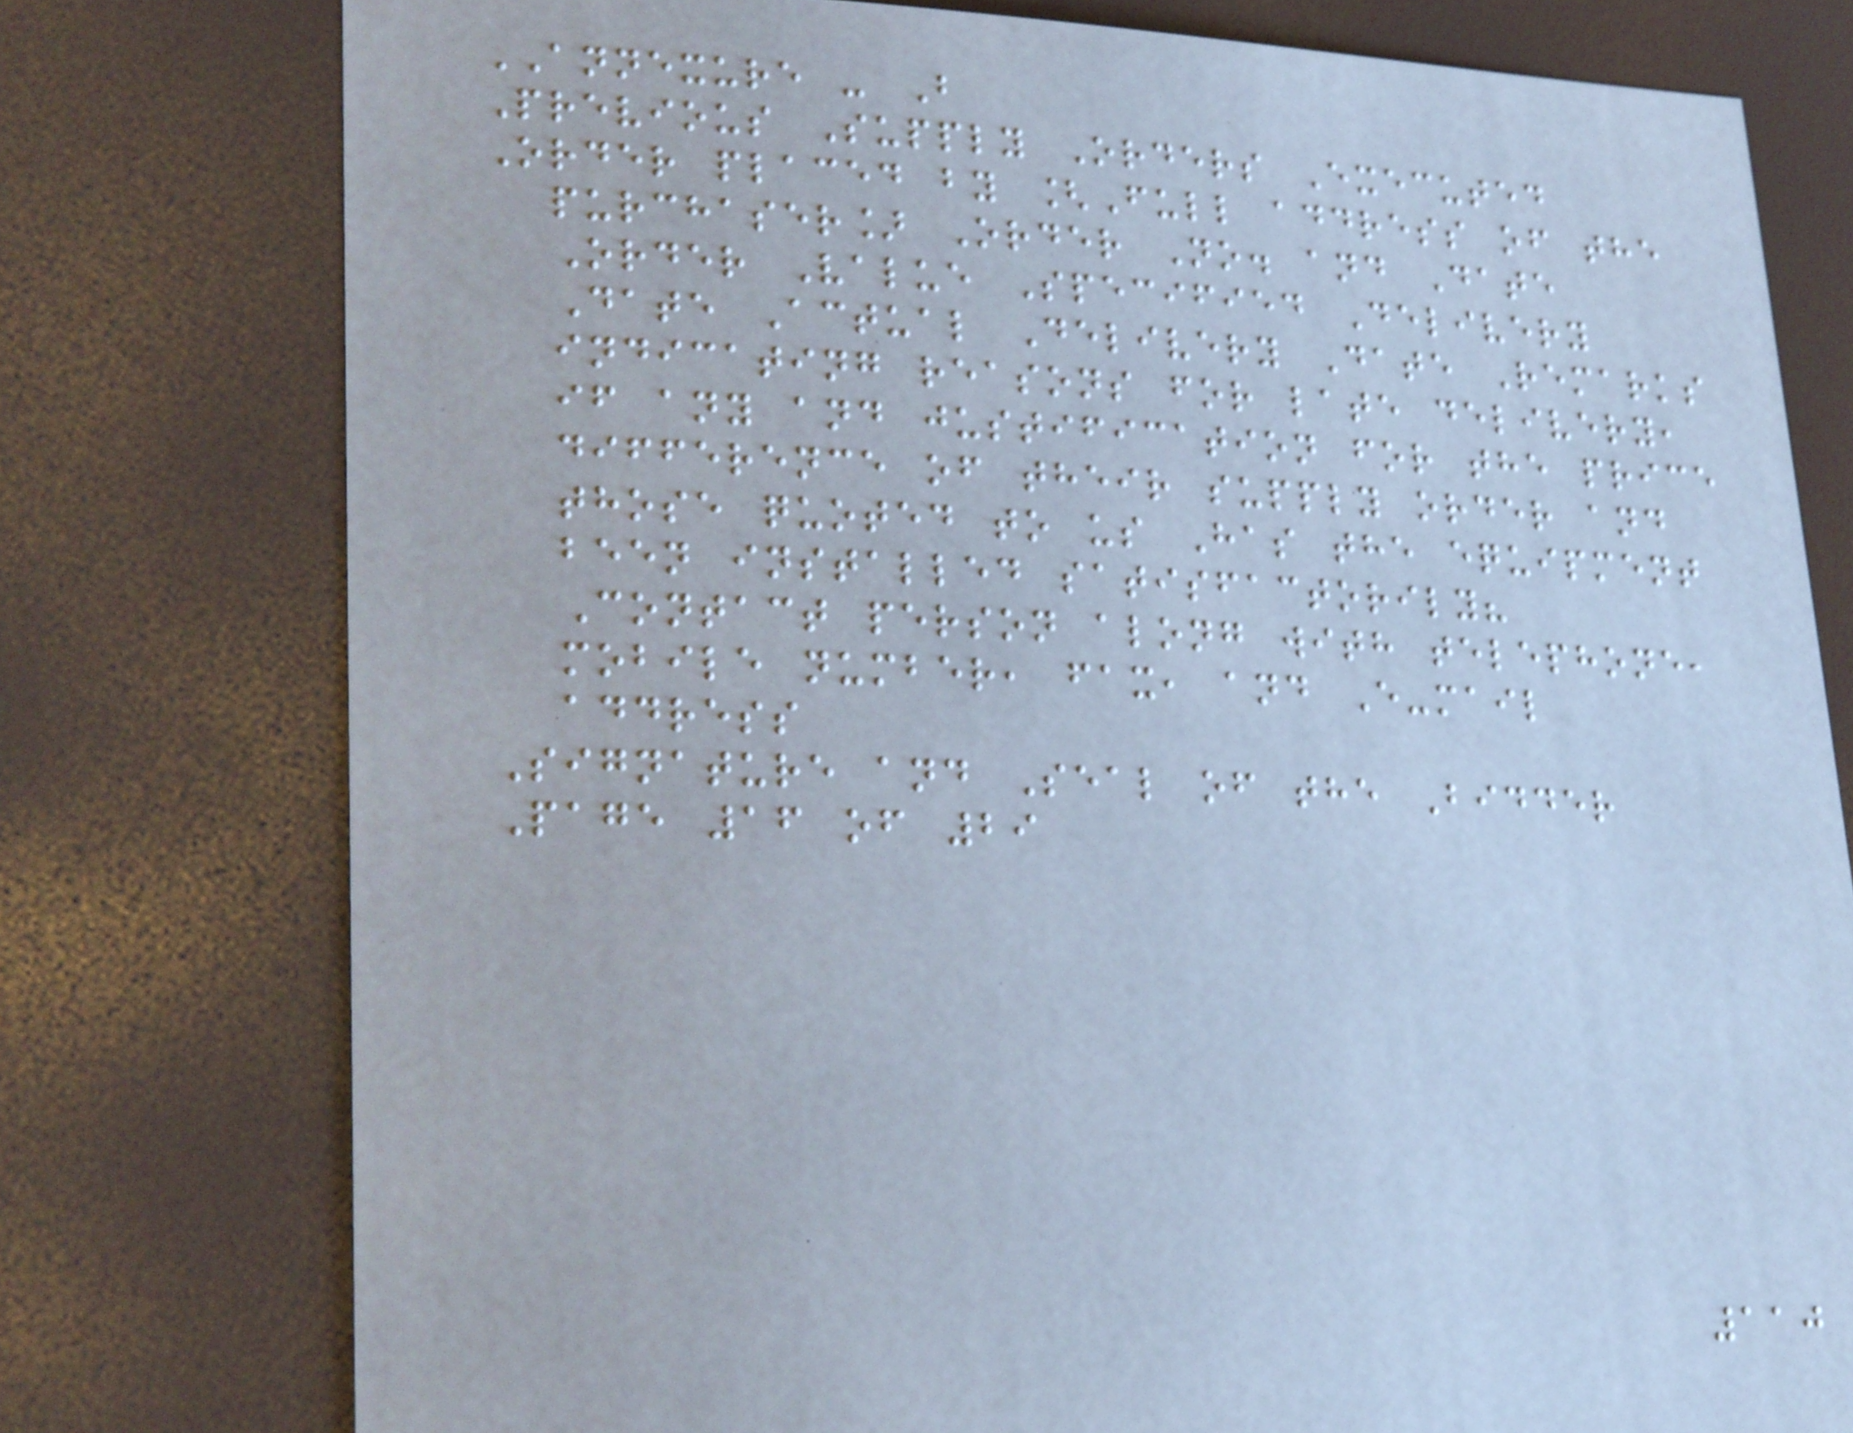ANNEXURE - B
Previous Supply Orders Executed
Order placed by [Full address of the
purchaser] Order No. and Date
Order Value Specified Delivery
Date Actual Delivery Date Remarks
indicating reasons for late delivery,
if any and justification for the price
difference of their supply order and
those quoted to us Has the equipment
been installed satisfactorily?
Contact person along with telephone,
mobile number, fax, and E-mail
address
Signature and Seal of the Bidder
Page 16 of 29
110
